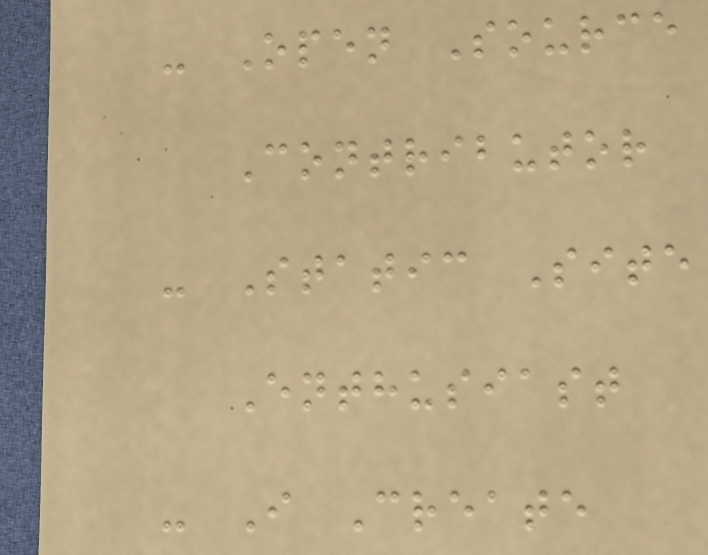- Open Source
Contributor
- Static Site
Enthusiast
- I Create
